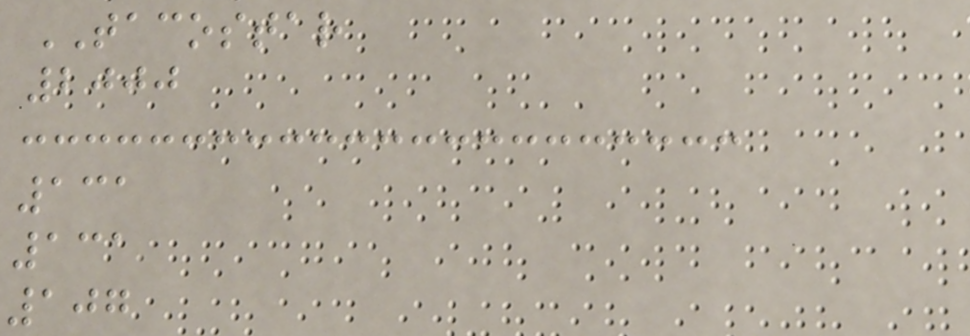TACOSTAR
2000
131
131
107
